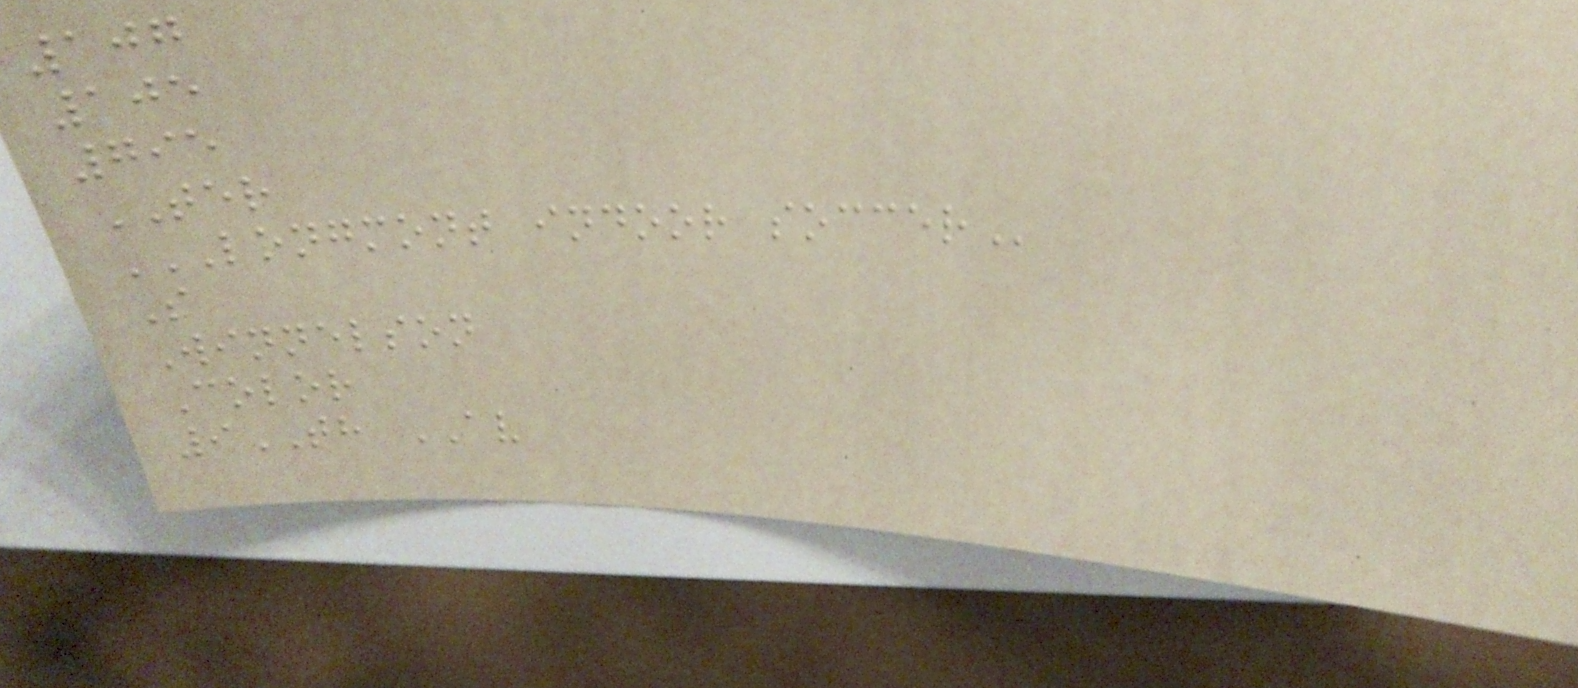107
105
795
TER
LONGMONT INDOOR SOCCER
S
Winnelson
Color
9TH AV
